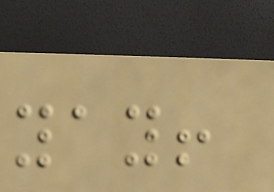yay!
